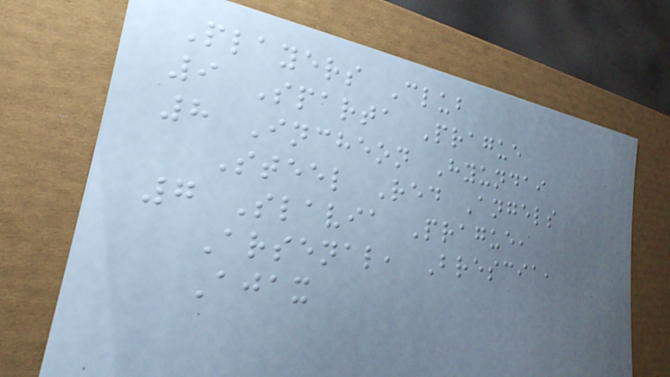Players Club
9 Sparta Prague
8 Incheon Hyundai
Steel Red Angels
7 Slavia Prague,
Arsenal, Brescia,
Ajax
